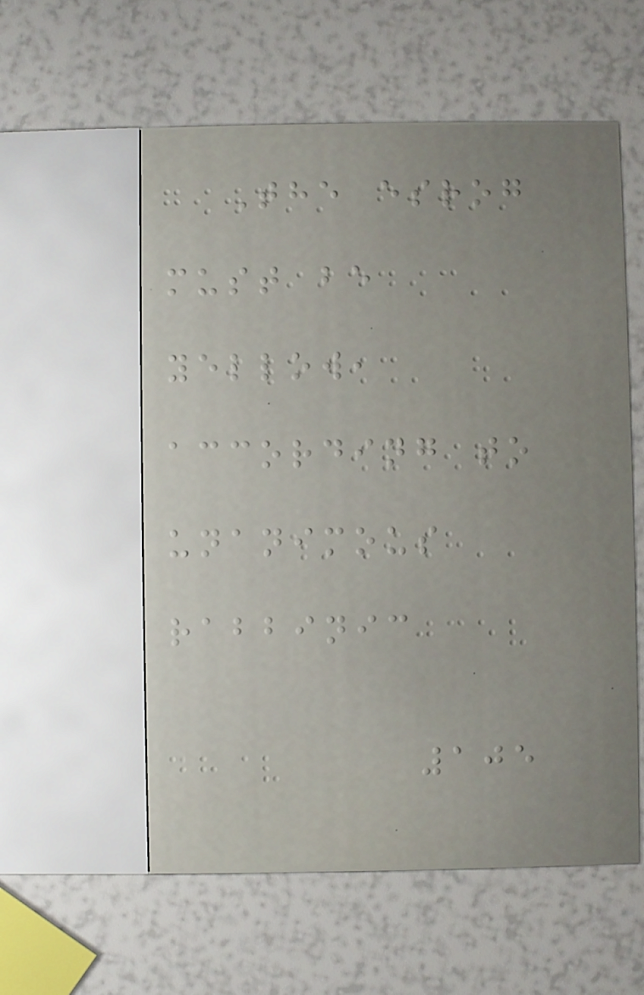The esrog
must be
yellow,
according to
unanimous
rabbinic
105
